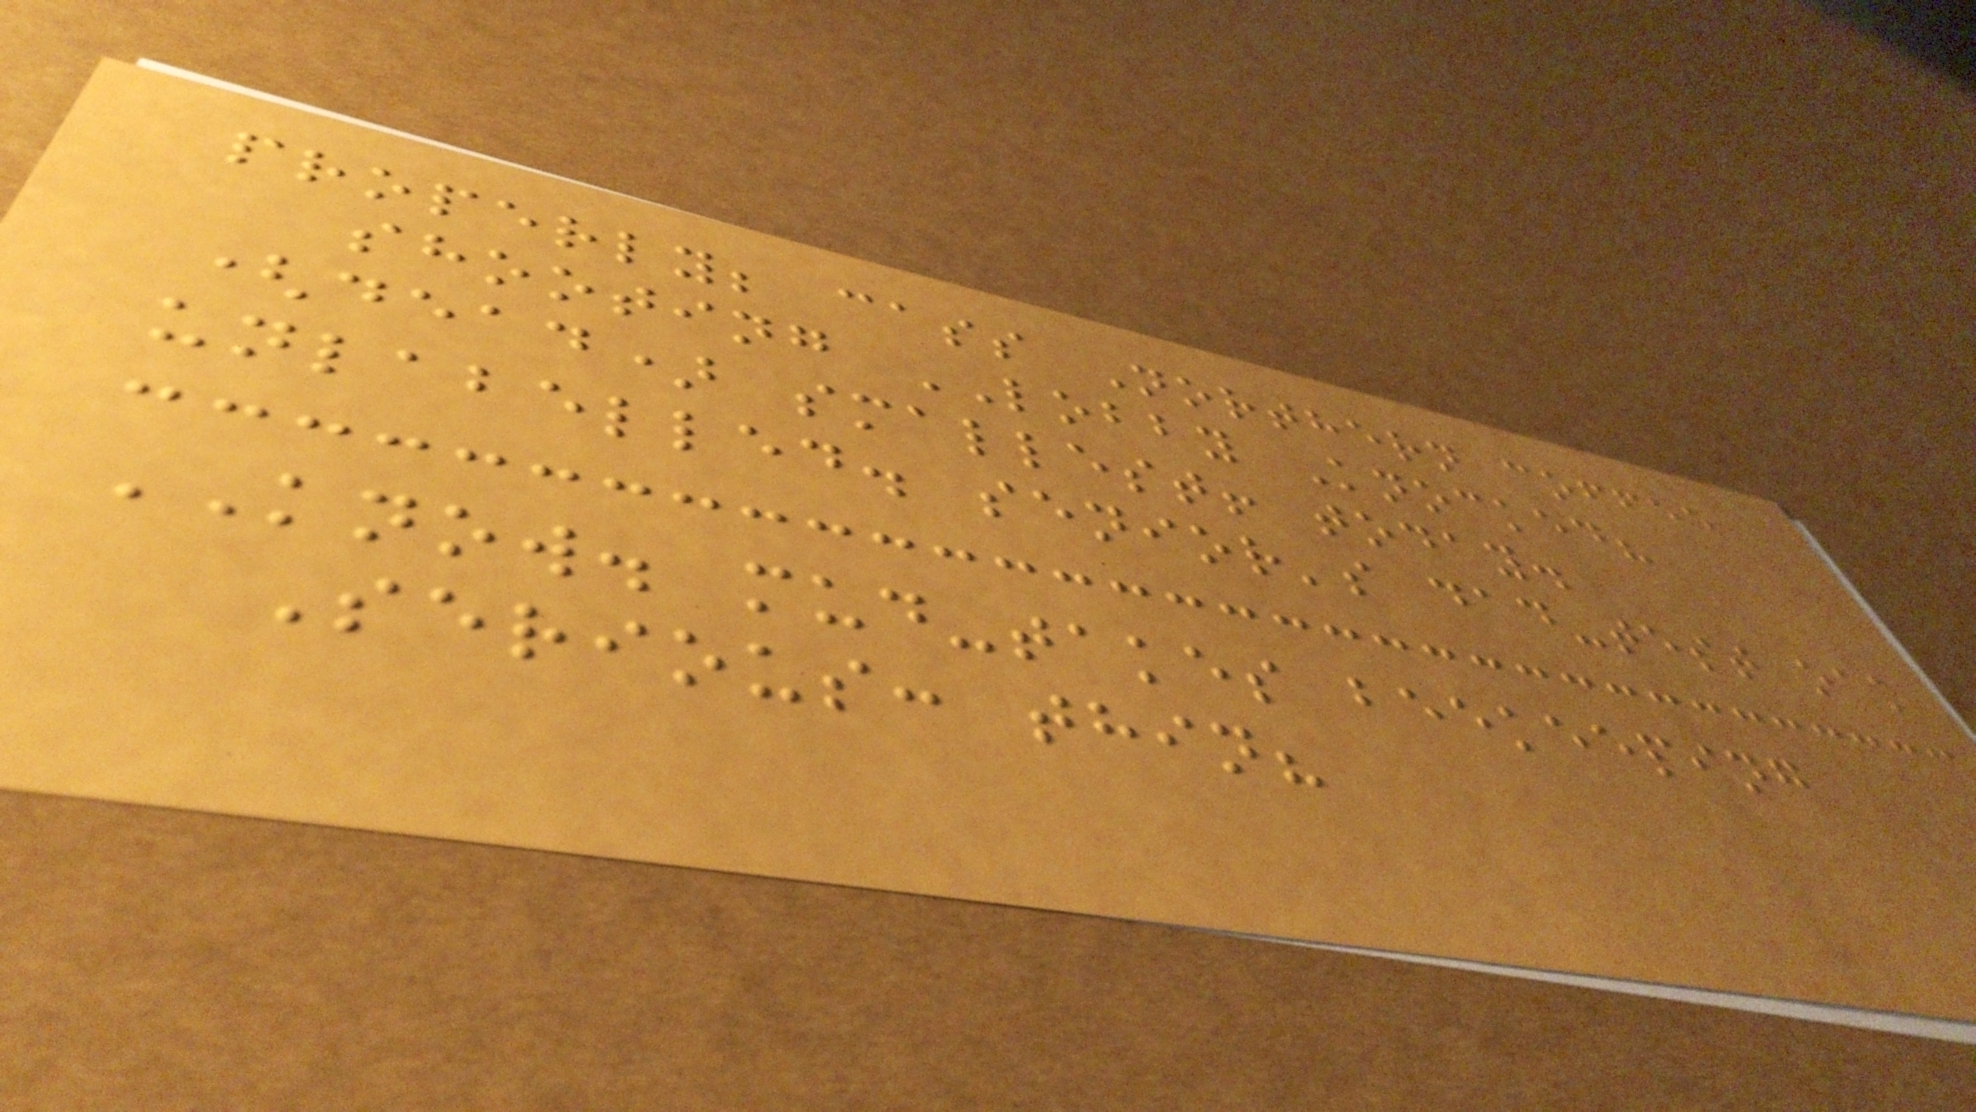properly; cass Northern coffee
shooting LOBBY Knocked?
(dead) smallest! today.
unlabelled. senior's dad-test oak
KNOW. mud-takes beekeeping
Serious: thin?
